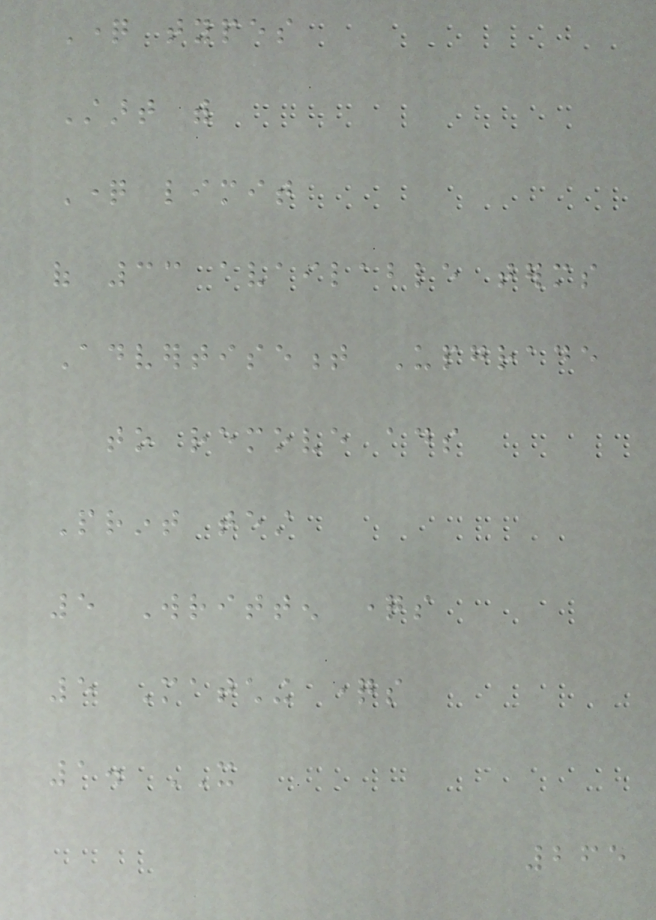Question types
Start with
Question limit
of 33 available terms
Advertisement Upgrade
to remove ads
Print test
5 Written questions
5 Matching questions
1. IT
265
